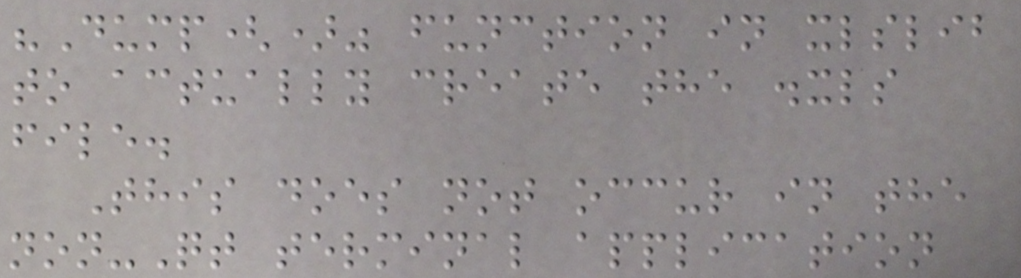"Dump()" function in xlslib
to actually create the .xls
file.
This does not occur in the
non-Qt terminal application
